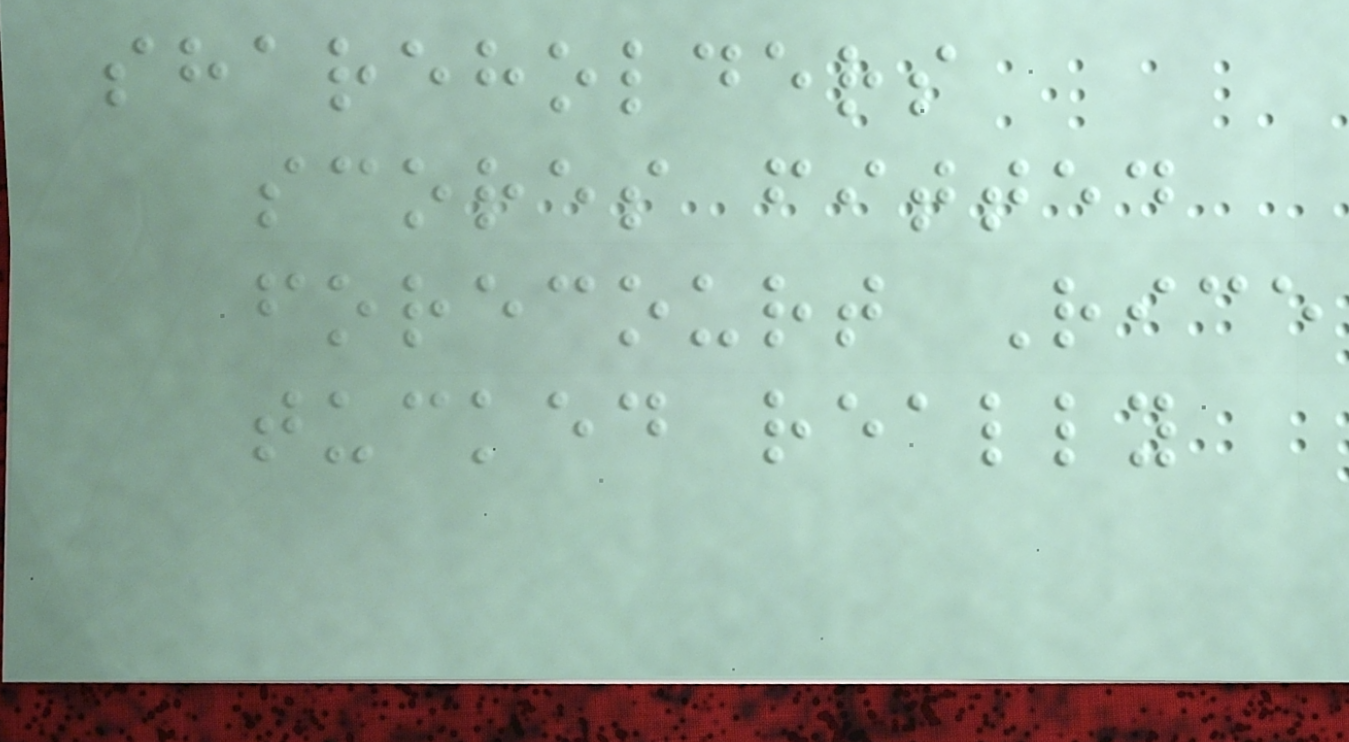shareholders
scores fitted
forecourt Rice
tucked really
